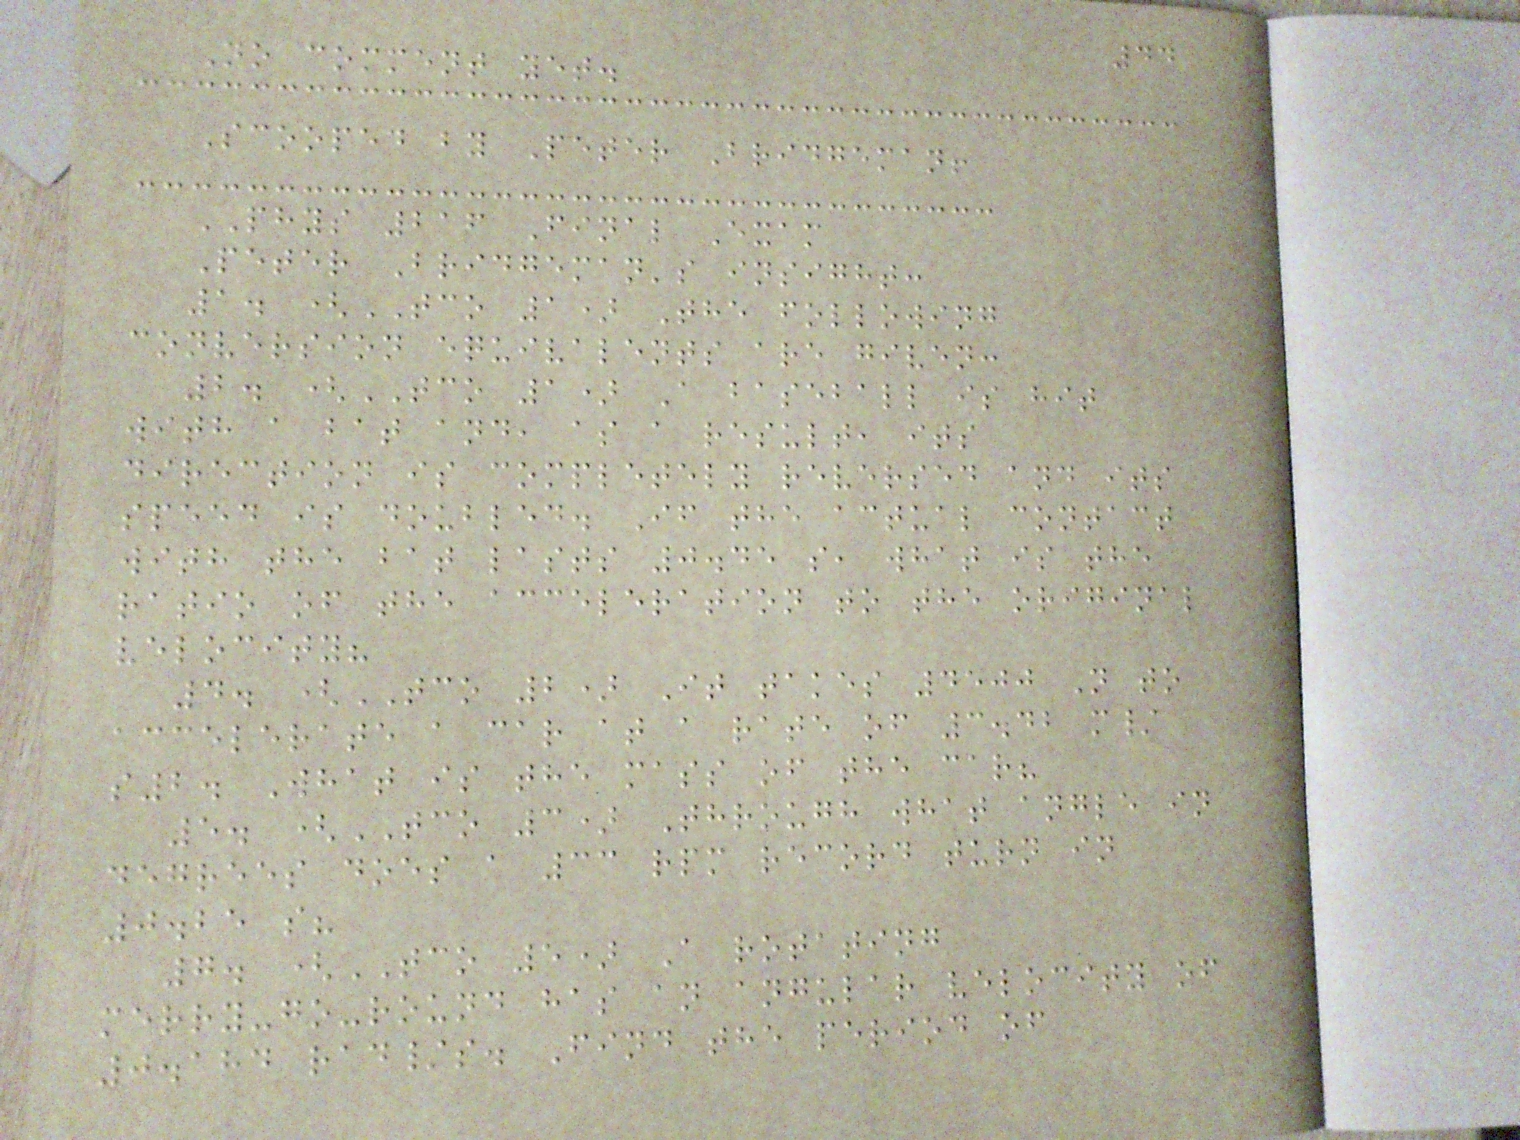44
No comment yet.
Scooped by Peter Bridgeman!
PHYS 216 Final Exam
Peter Bridgeman's insight:
1. (TCO 1) The following
conversion equivalents are given:
2. (TCO 1) A baseball is hit
with a bat and, as a result, its
direction is completely reversed and its
speed is doubled. If the actual contact
with the bat lasts 0.45 s, what is the
ratio of the acceleration to the original
velocity?
4. (TCO 2) It takes 4500 N to
accelerate a car at a rate of 3.42 m/
s2. What is the mass of the car?
5. (TCO 3) Through what angle in
degrees does a 33 rpm record turn in
0.25 s?
7. (TCO 5) A rotating
merry-go-round has an angular velocity of
0.184 rad/s. Find the period of
